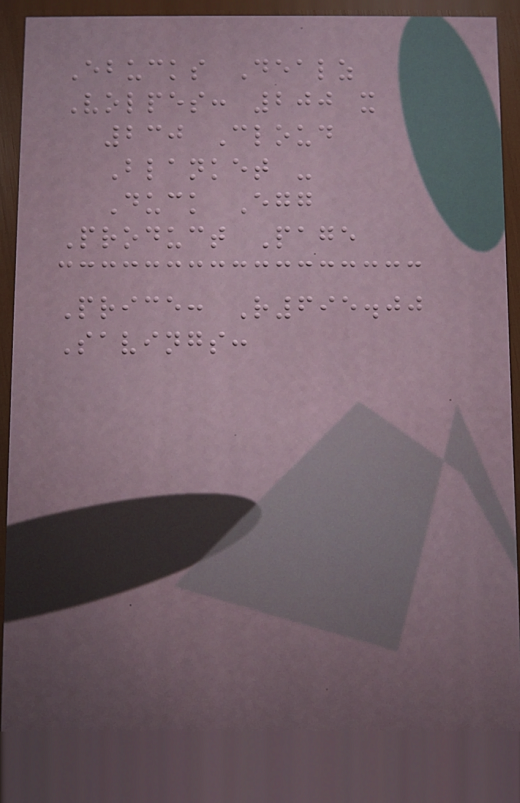Ebucks Dealz
Volpes: 200 x
230 Cloud
Blanket -
Duck Egg
Product Page
Price: R695.00
Savings:
